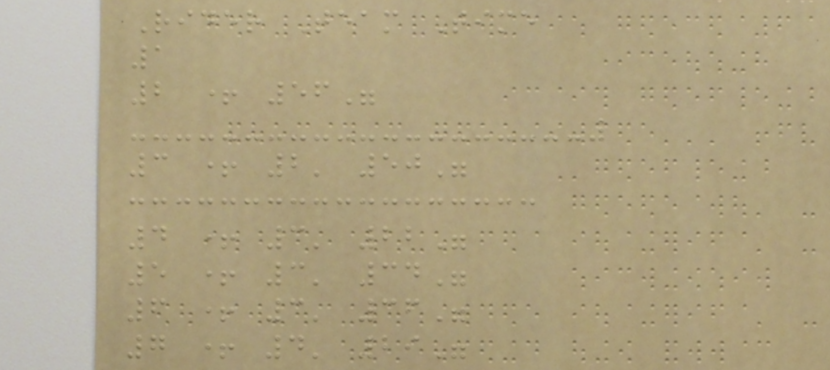Rider Team Time
1
2 + 56"
3 + 2' 50"
4 + 3' 22"
5 + 3' 34"
6 + 3' 36"
7 + 4' 29"
